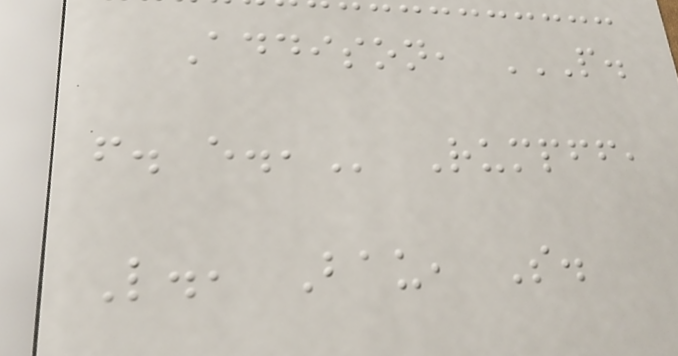Addison, P.
F. E., Rumpff,
L., Bau, S.
